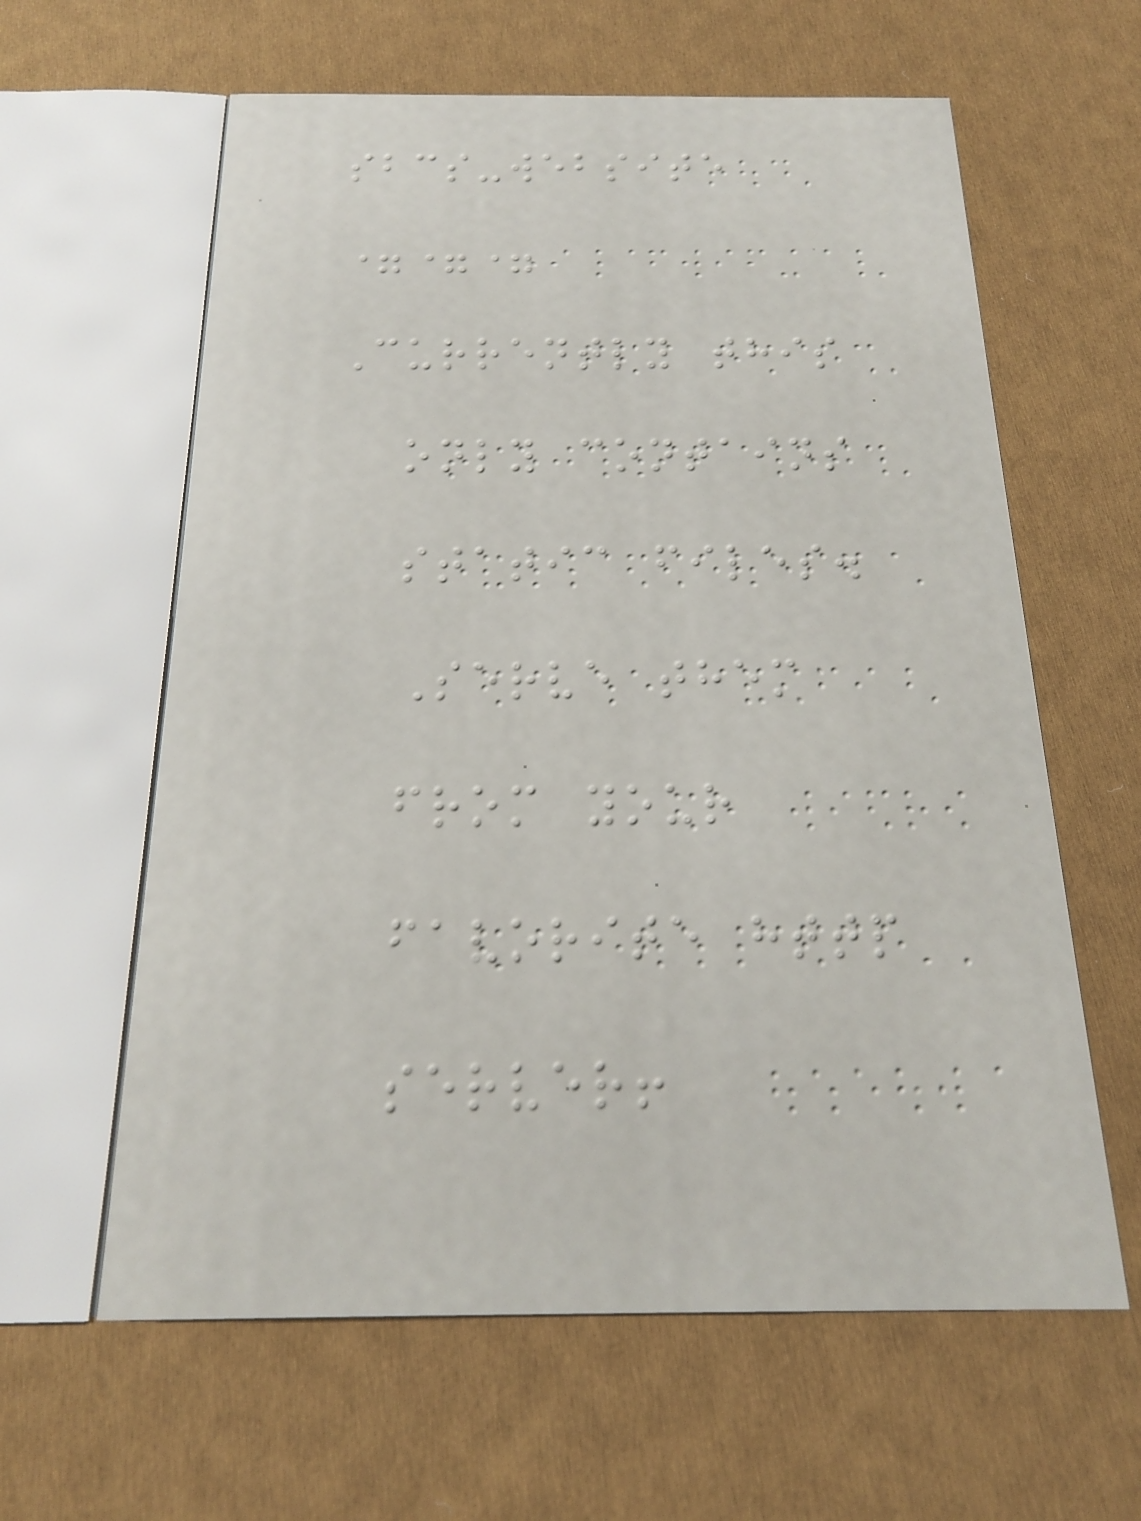sbcs-website
===
Currently this
only contains
static files.
Serve them
from your
favorite http
server!
